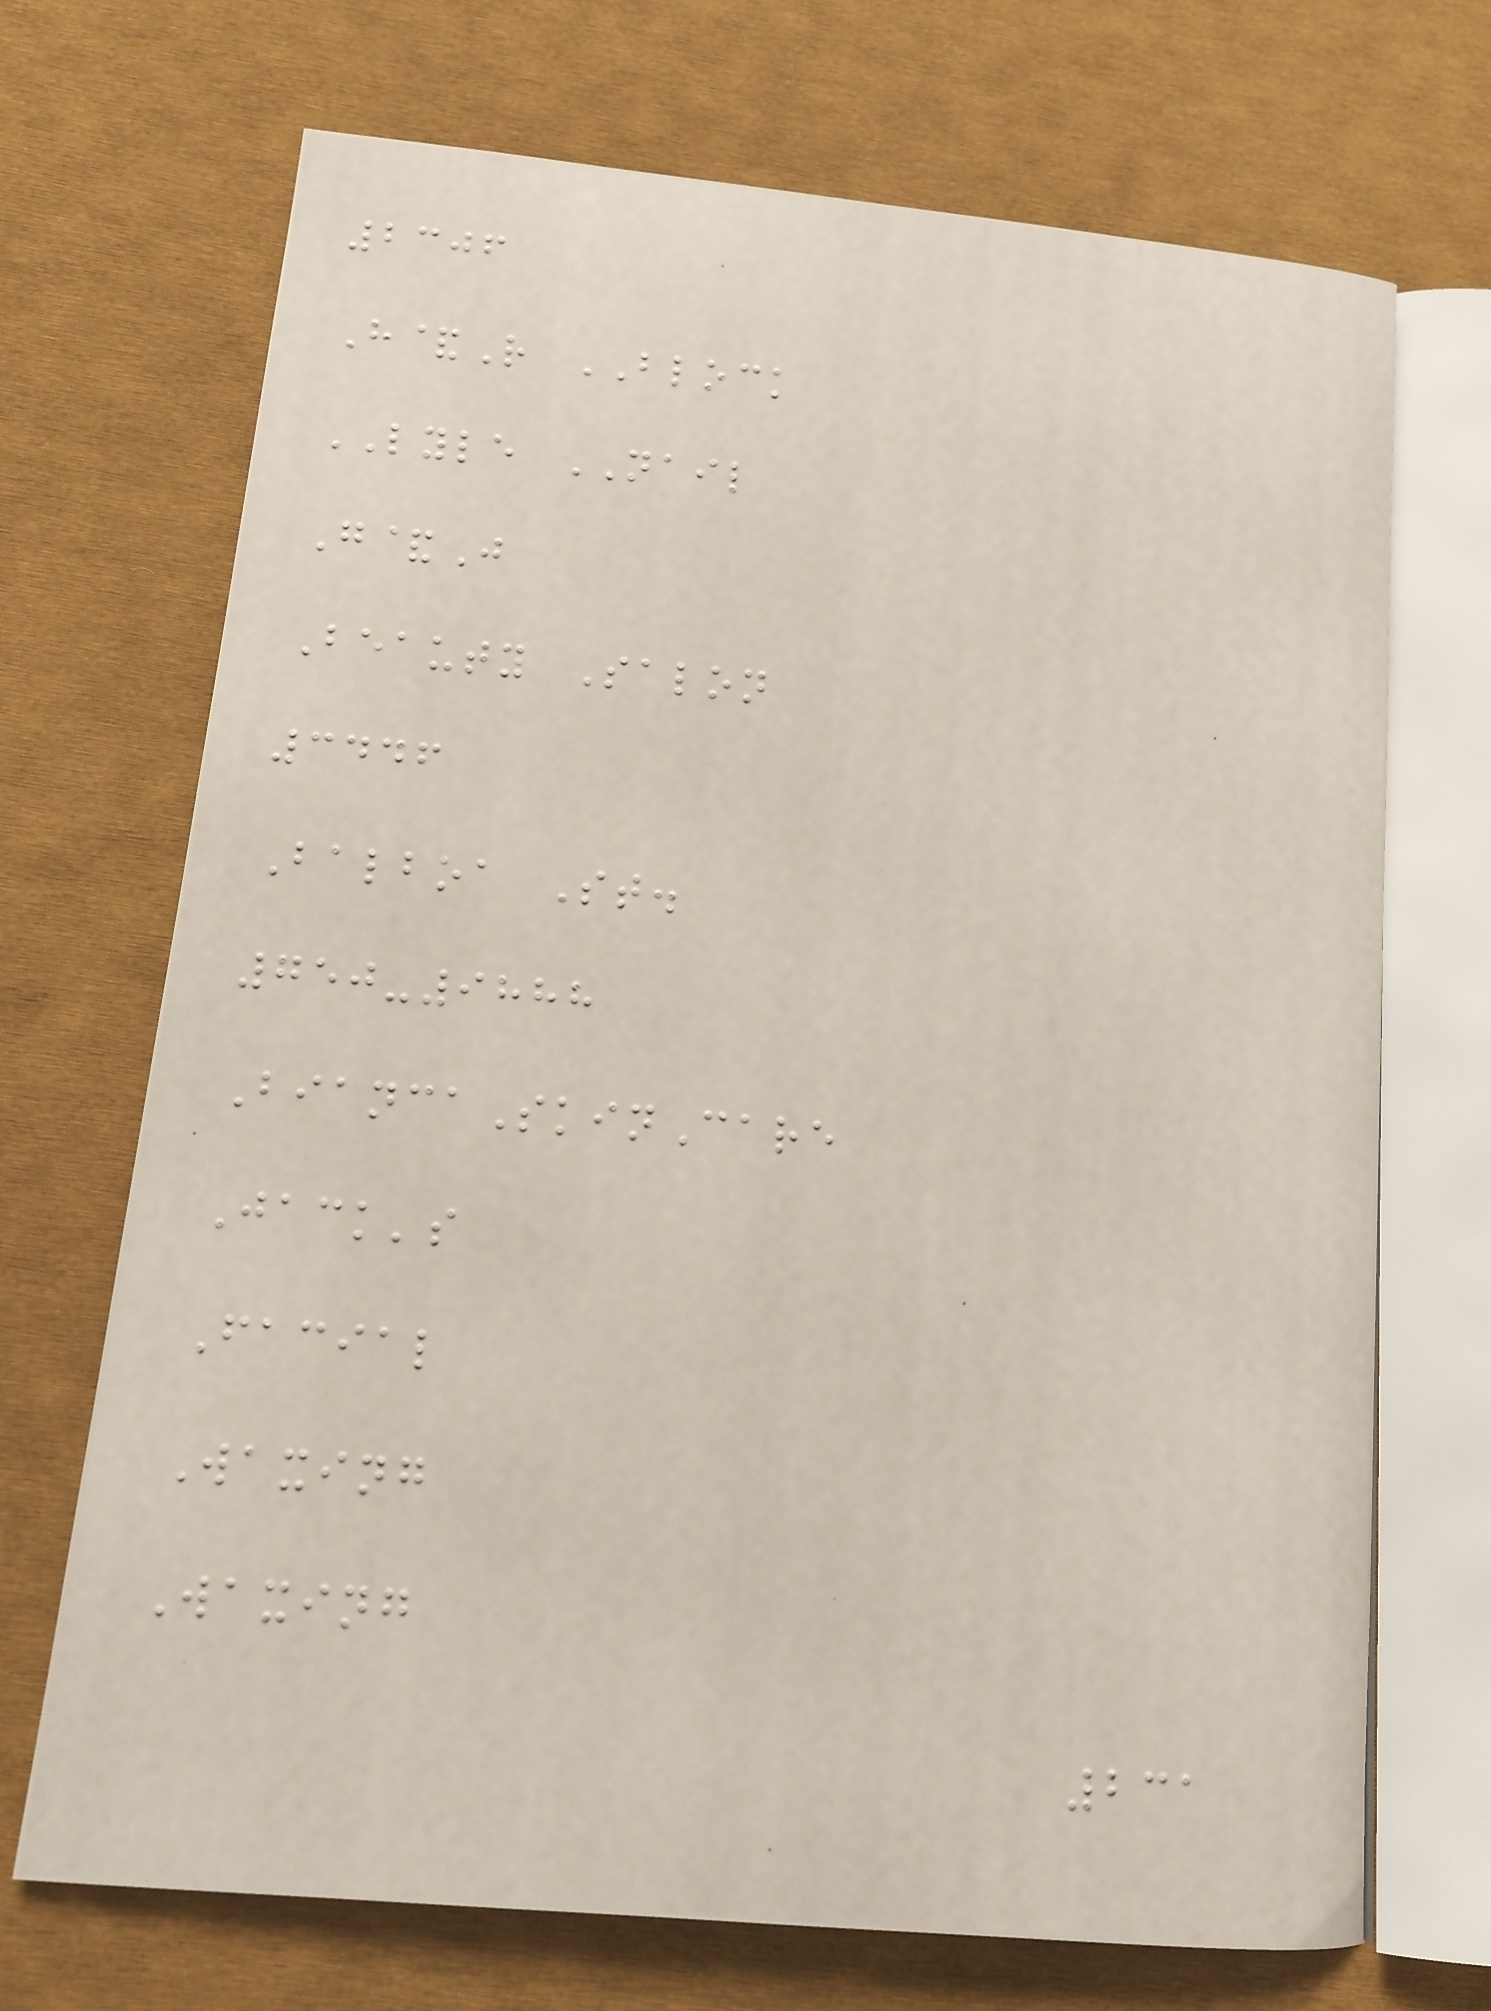2306
H&R BLOCK
LYLE NAIL
G&J
Beauty Salon
3446
Balboa St.
750-9888
BiancaSkinCare
Jack's
Facial
Waxing
Waxing
231
